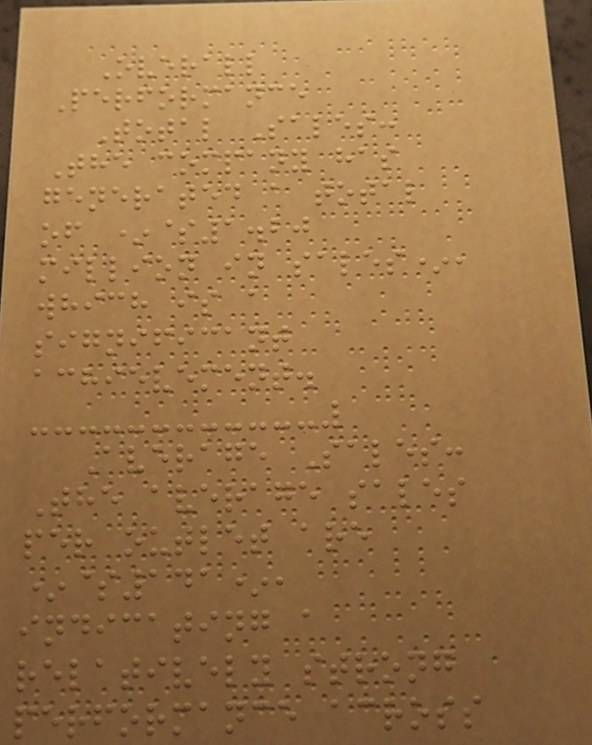Overall
Performance
Total Sales:
The company has
generated a total
of *$1.20
million in sales*,
which is a
significant
achievement.
Average Sales:
The average sales
per outlet are
*$141*,
indicating a
relatively strong
performance across
